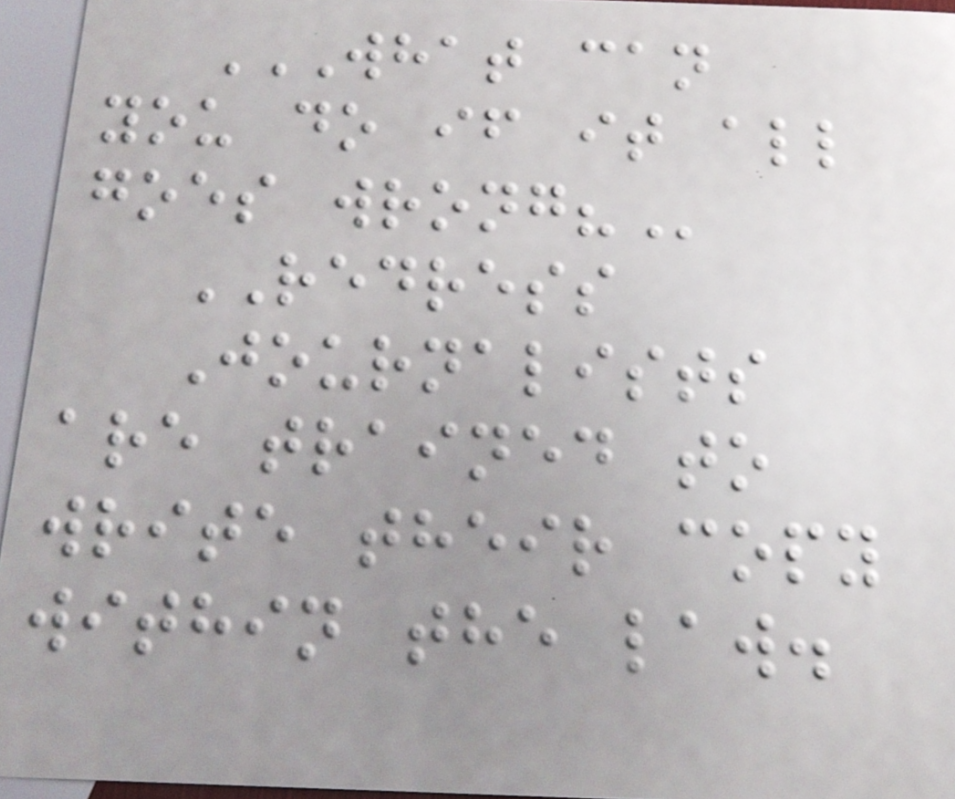WHAT CAN
YOU DO IF IT ALL
GOES WRONG?
REDRESS
Journalists
are trained to
write their copy
within the law.
